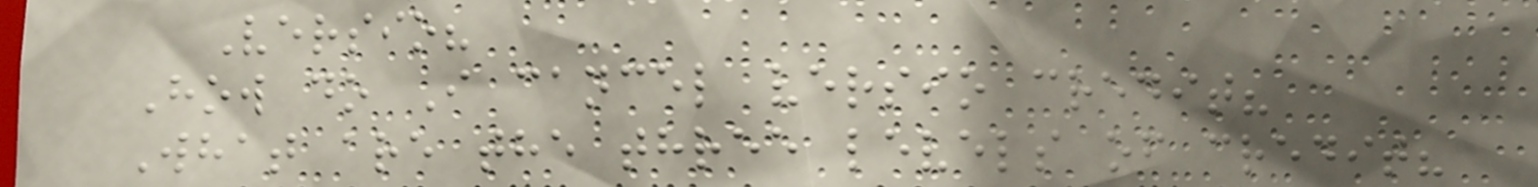Versio?
How do I cancel versio credit?
What are the three levels of credit?
